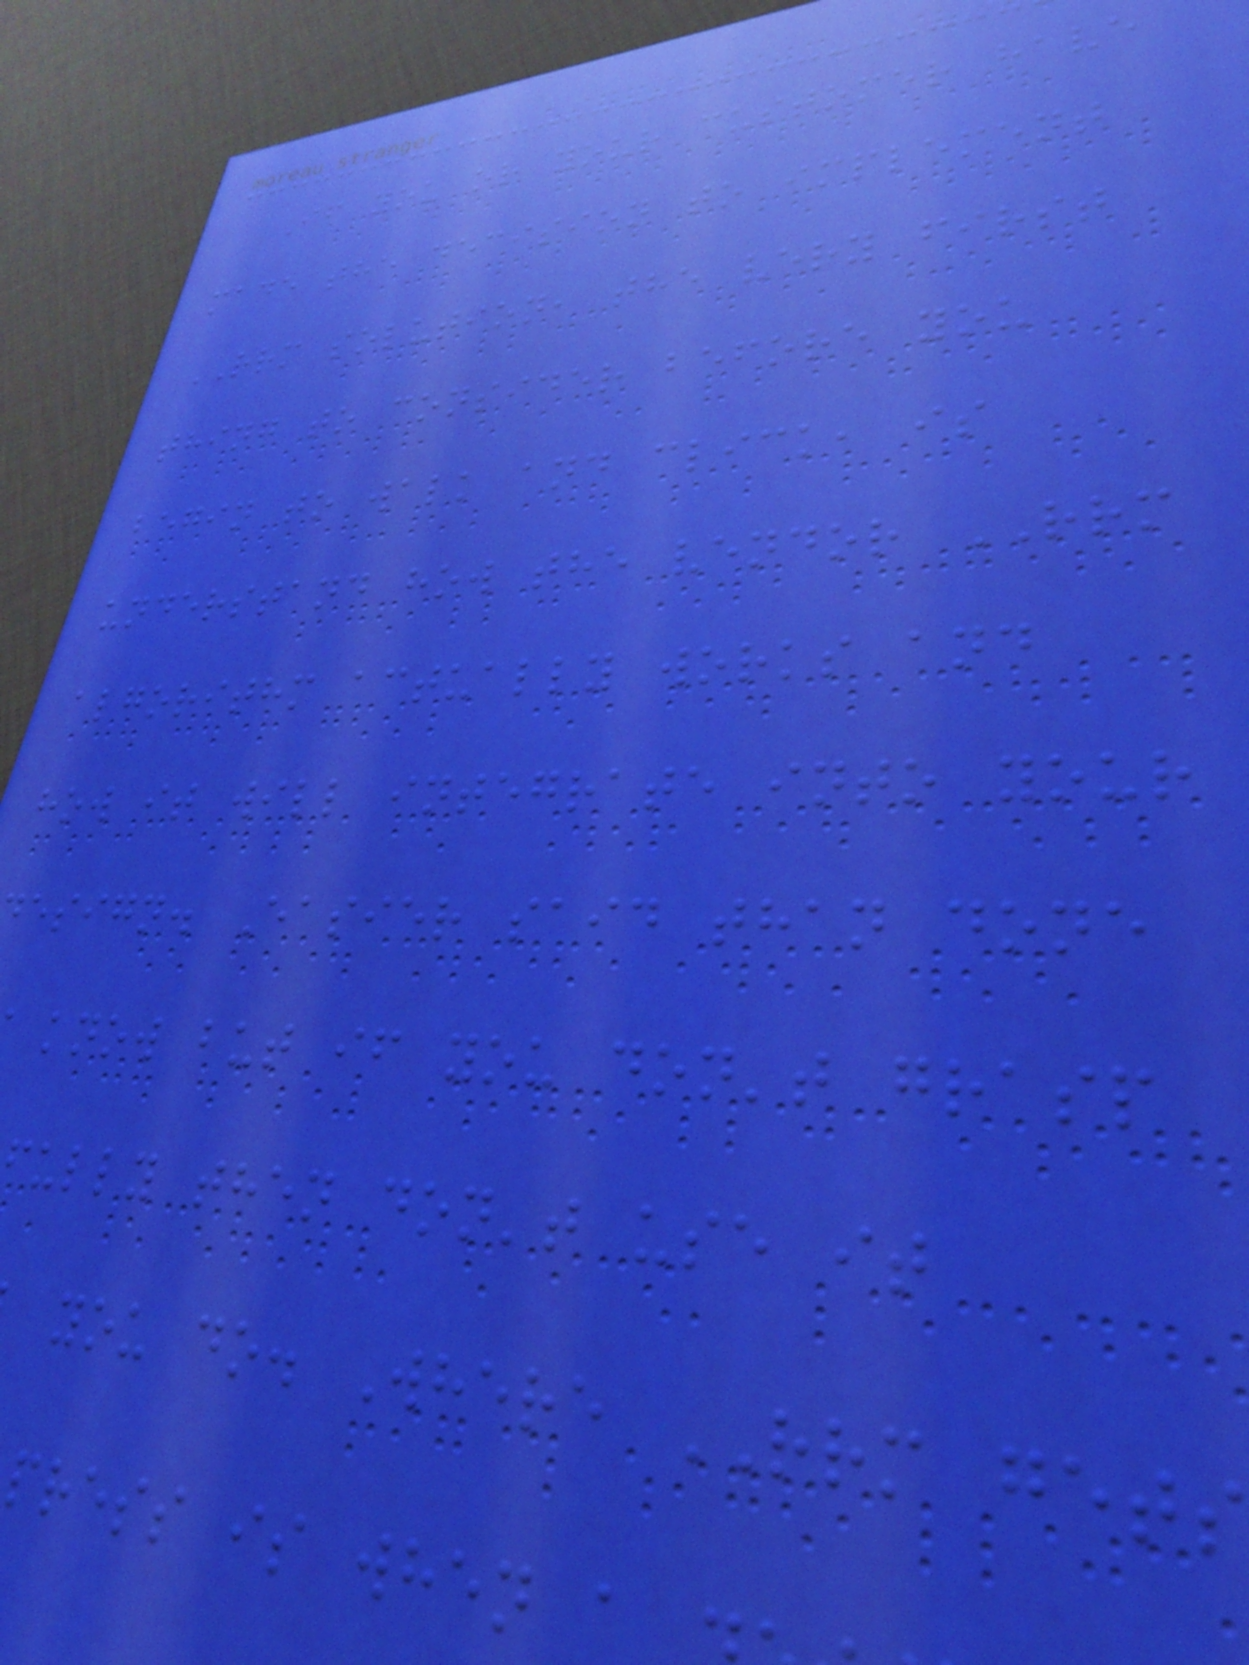If you or your customer have
made the decision to implement
RRM solution, the very first
thing to consider before you
begin to walk and click, is
understand how the vendor RRM
algorithm actually works and
how it will integrate into your
esign. Easier said than done
know but if you don't grasp
ully then don't use it
you do. Where RRM gets
press is when a
